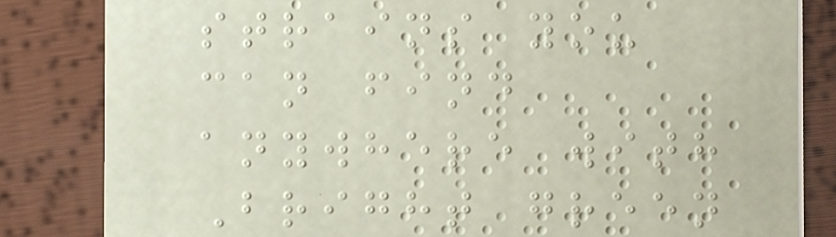strains you
can find
anywhere with
Bright green
